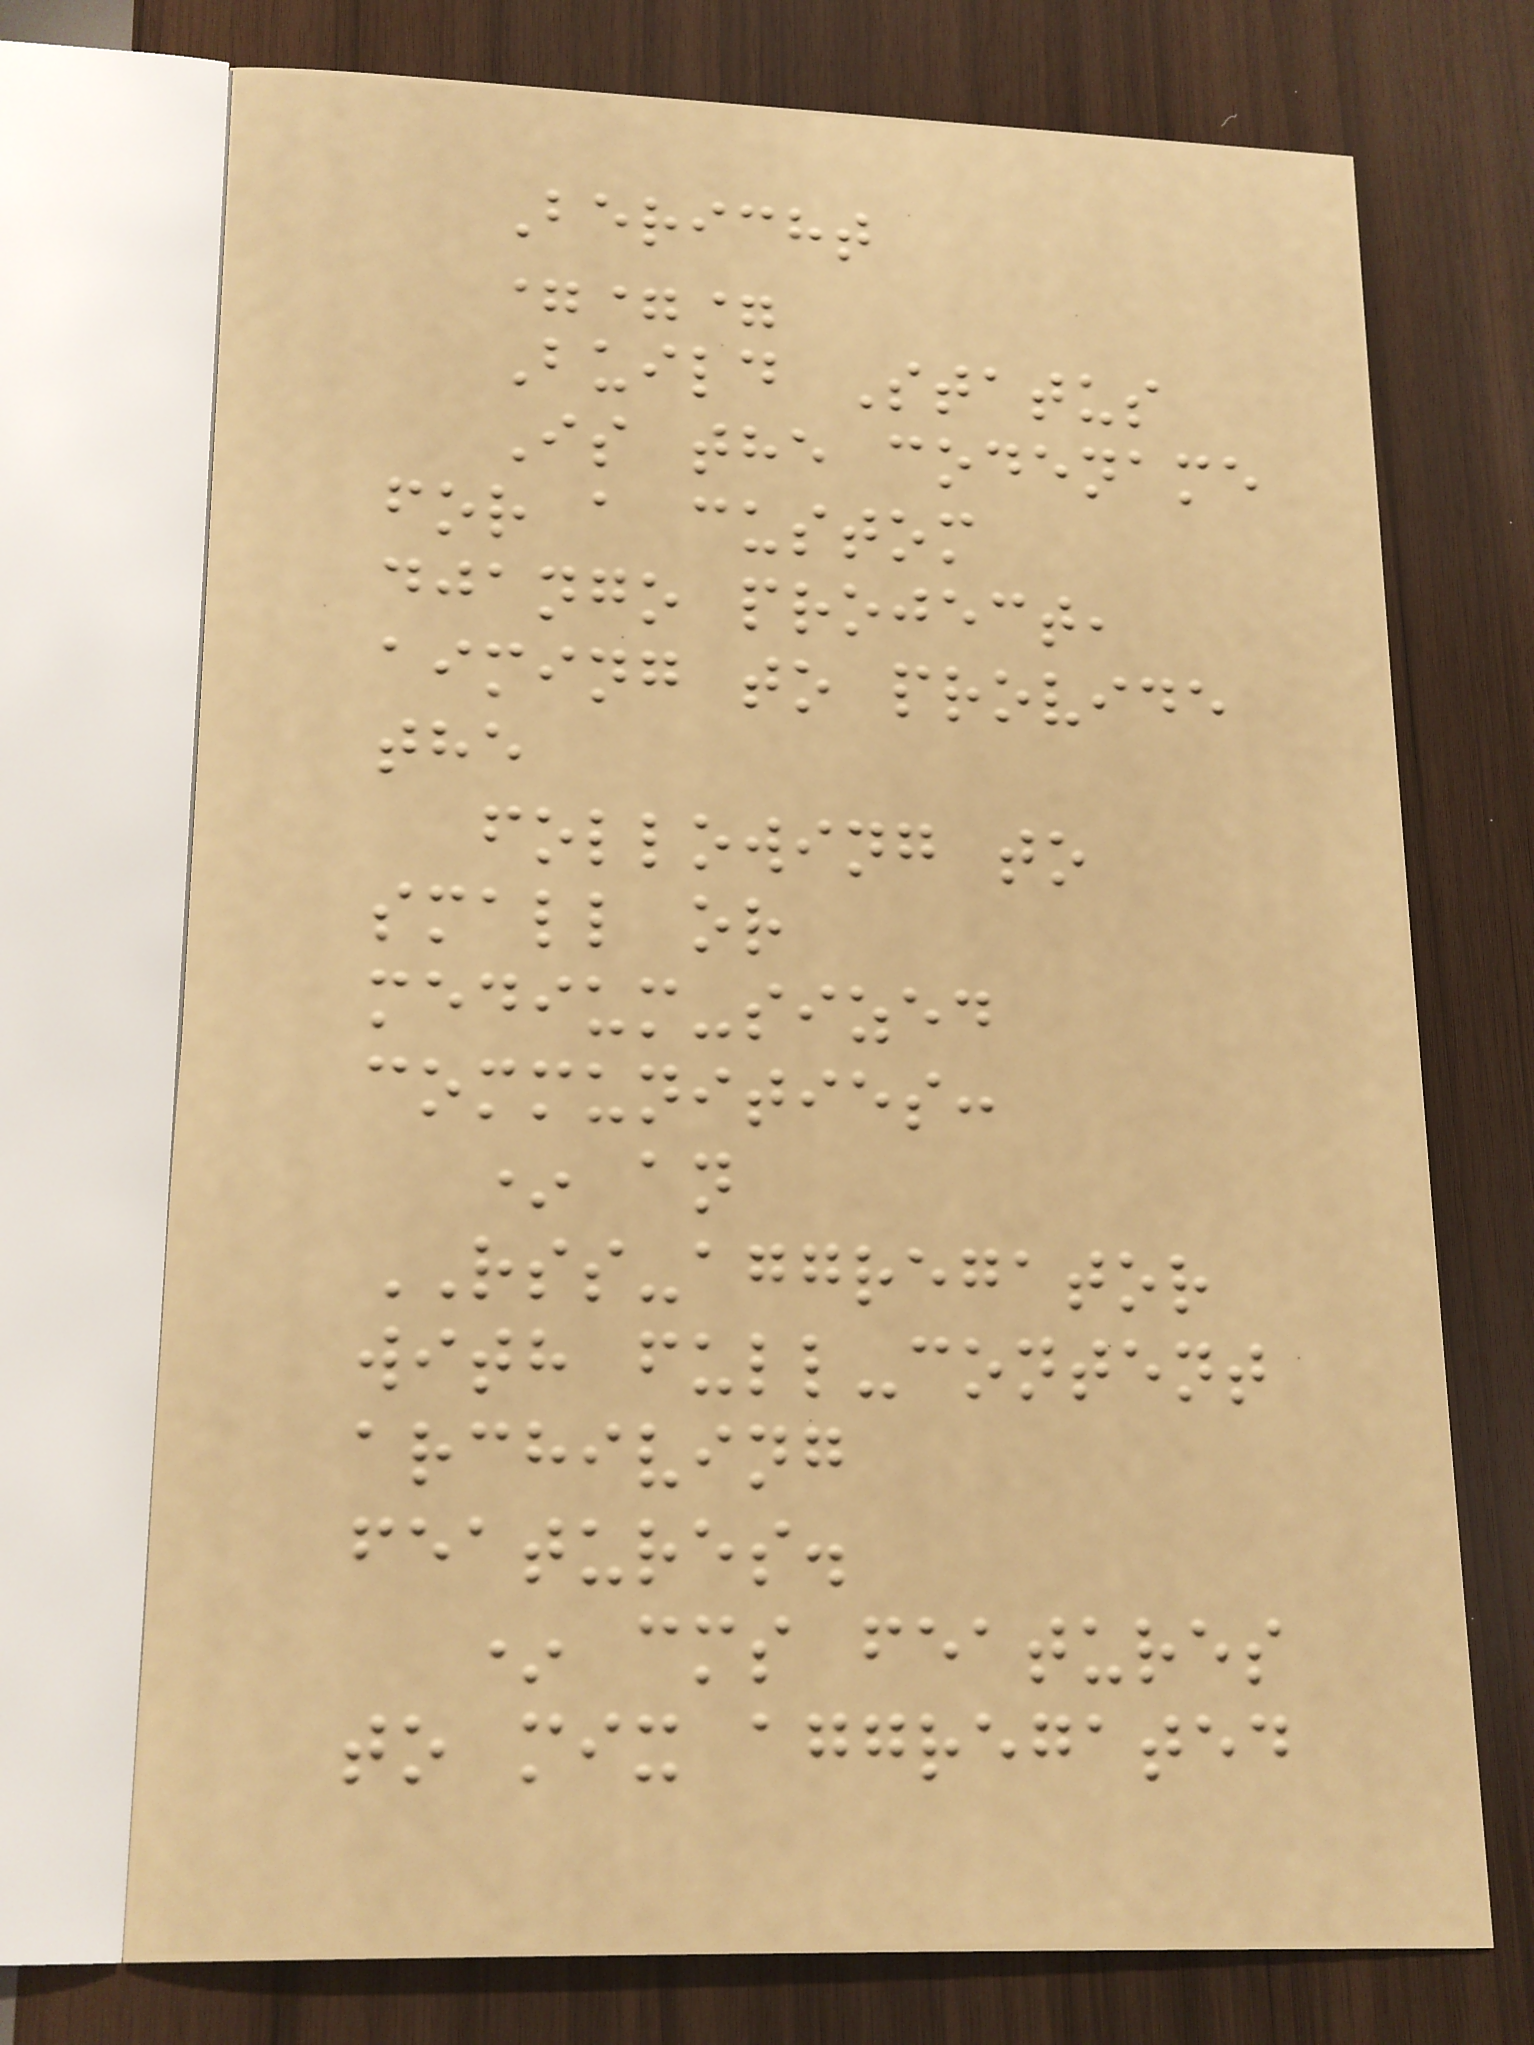Bericht
===
Build Status
Is the codename
for a custom
django project,
aiming to provide
the
following to
small or
medium-sized
communities:
* an
RSS-aggregator
with full-content
archiving
features.
* cms features
to mix aggregated
